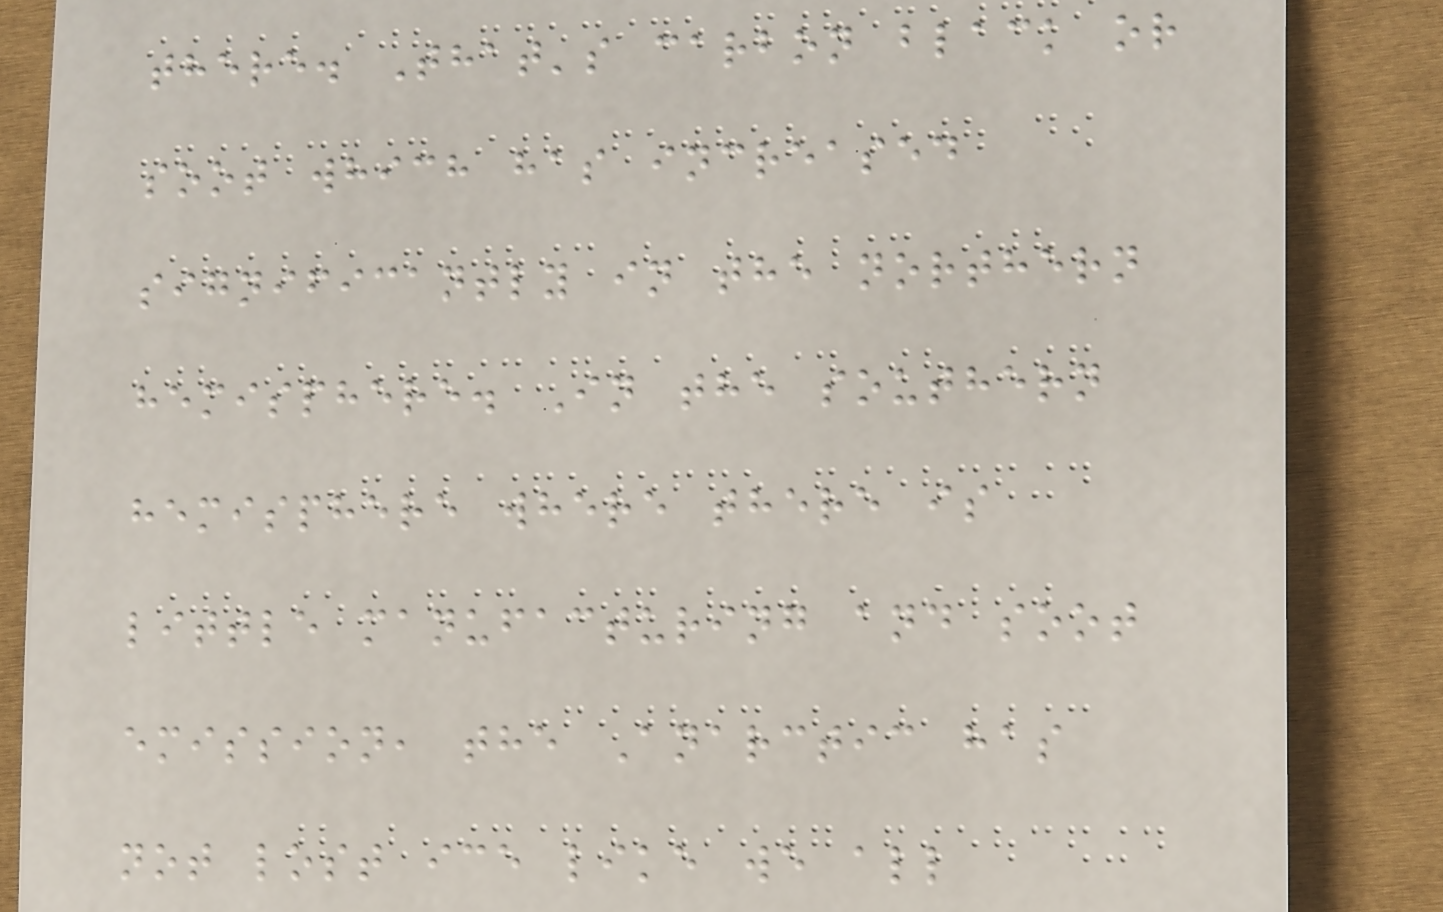there. That's carbon black or
soot which has increased
significantly in the northern
hemisphere. In the southern
hemisphere where there is
little manufacturing and soot
emission, the Anarctic has
not lost ice like we all
